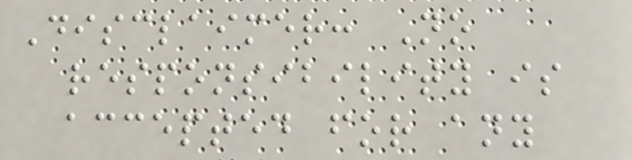Disclaimer: No
responsibility is
accepted for any
